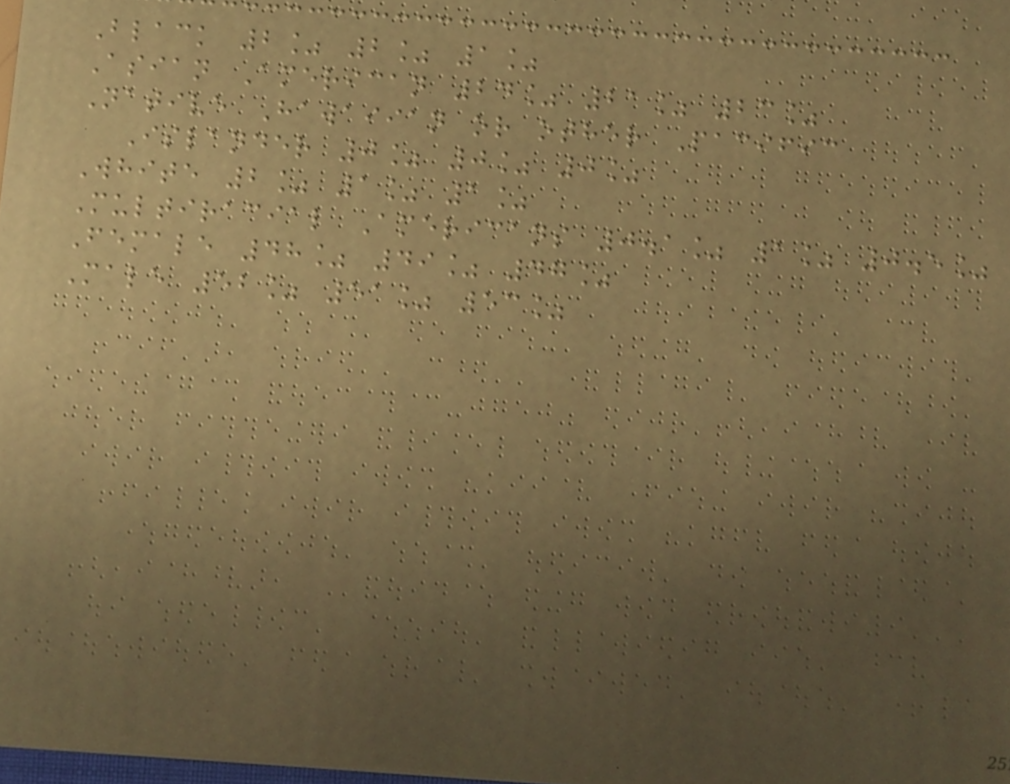Black 2% 2% 1%
Asian American 24% 21% 23%
Native Hawaiian or other Pacific
Islander 0% 0% 0%
White 2% 1% 1%
Multiracial Americans 0.1% 1% 0.5%
Female 48% 49% 47%
Male 52% 51% 53%
